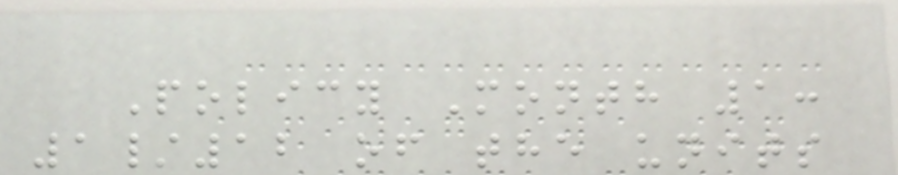Policy Month 1:
1/12 of the units
